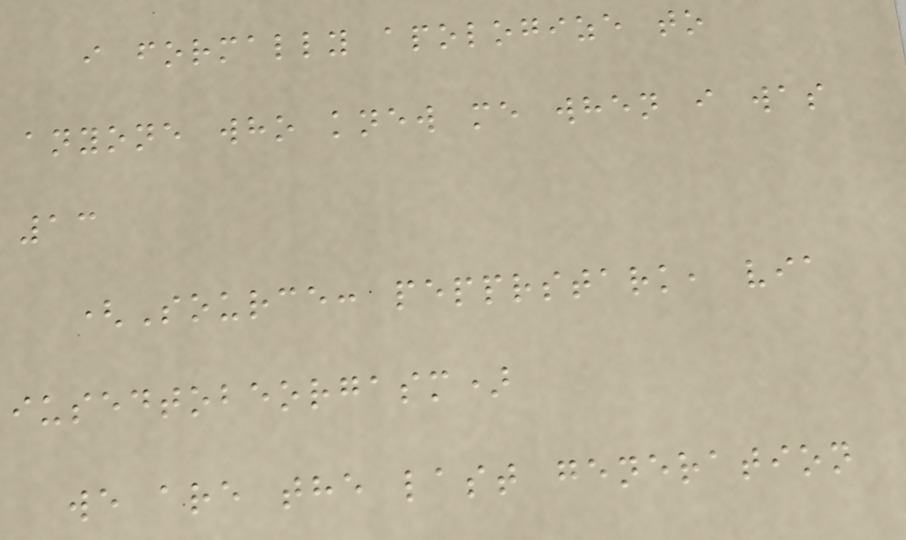i formally apologize to
anyone who knew me when i was
13
(Source: pepprstark, via
iusedtobeorgasm)
we are the last generation
